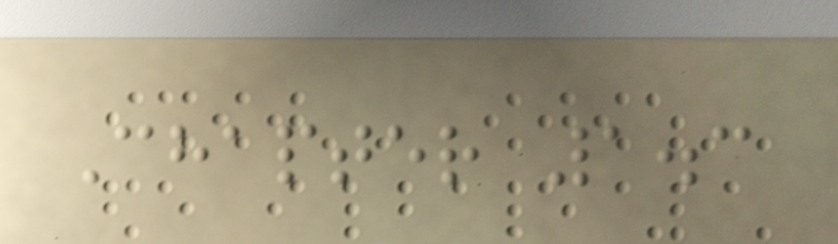Chapter 1.3
